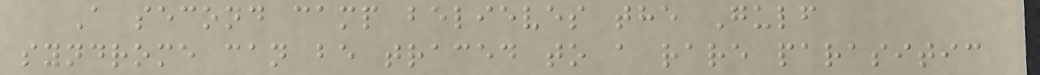A second camp believes the Gulf
syndrome can be traced to a rare parasitic
